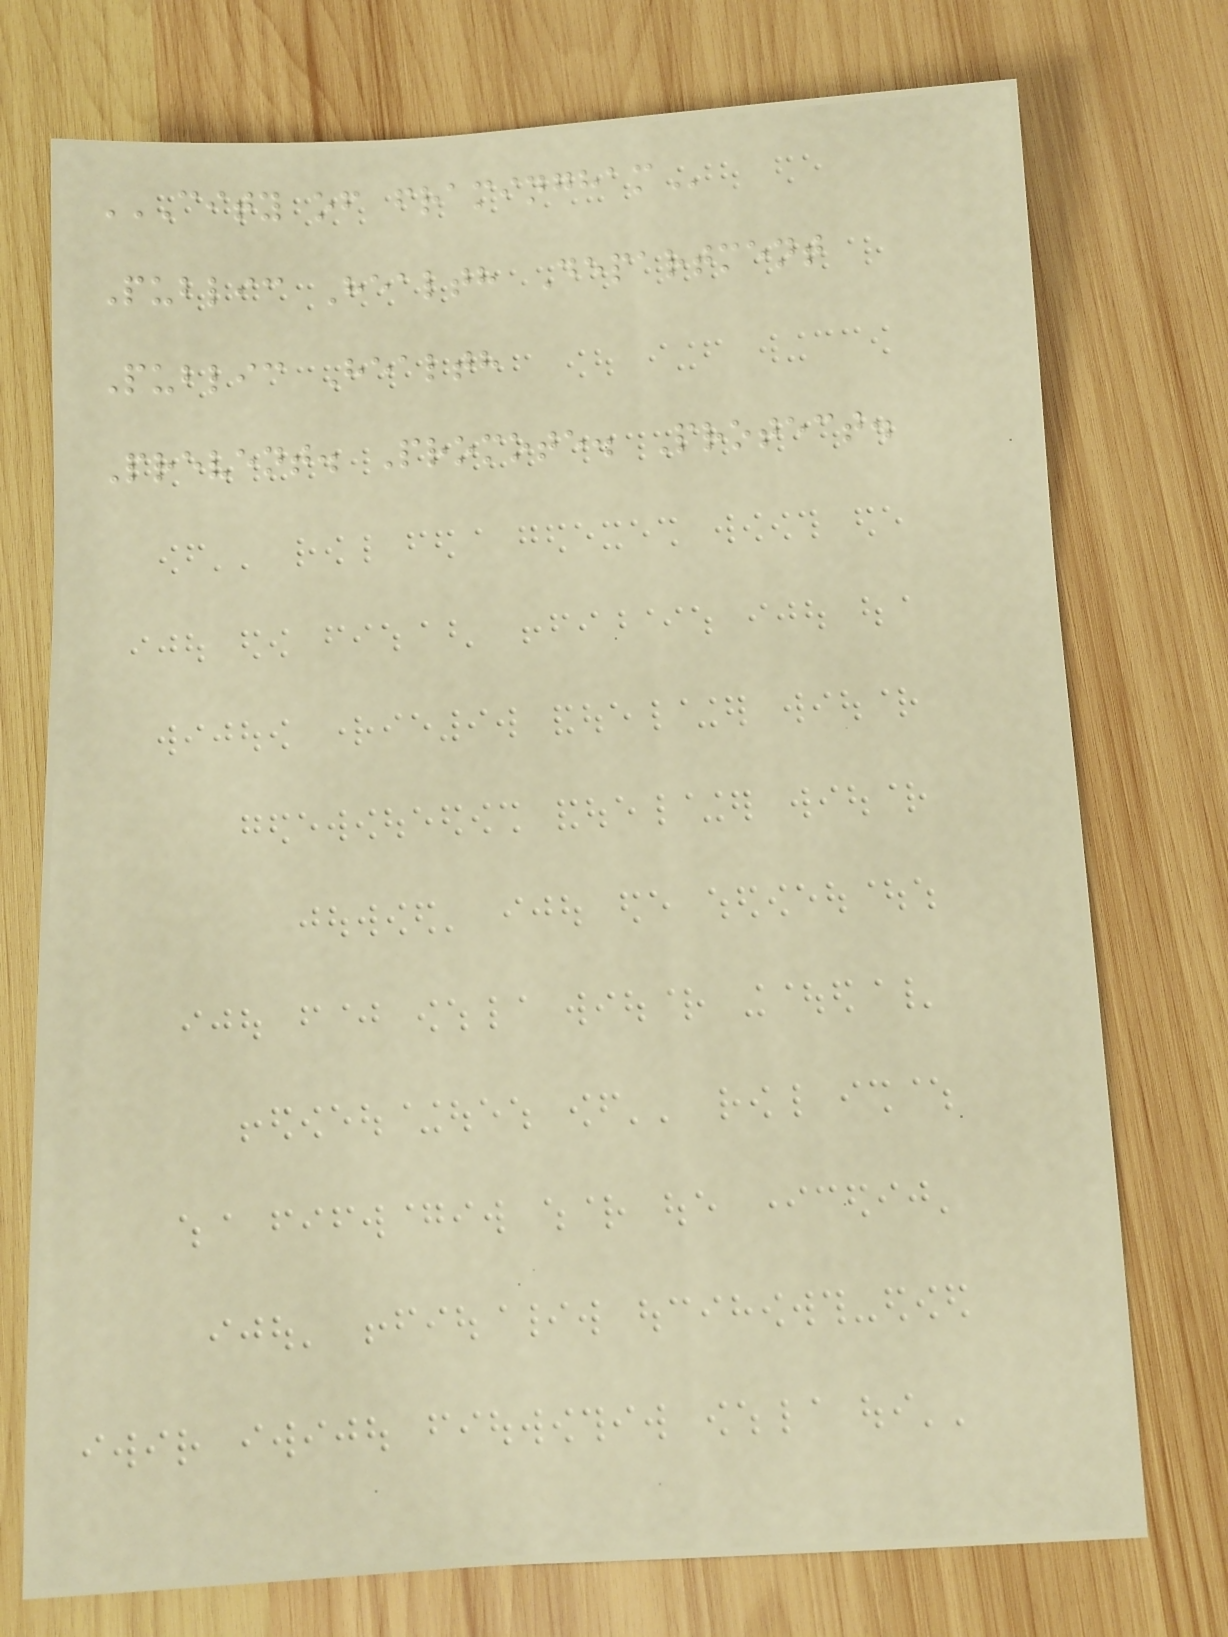CITY OF FRAMINGHAM
Public Health Department
Public Health
Prevent. Promote. Protect.
